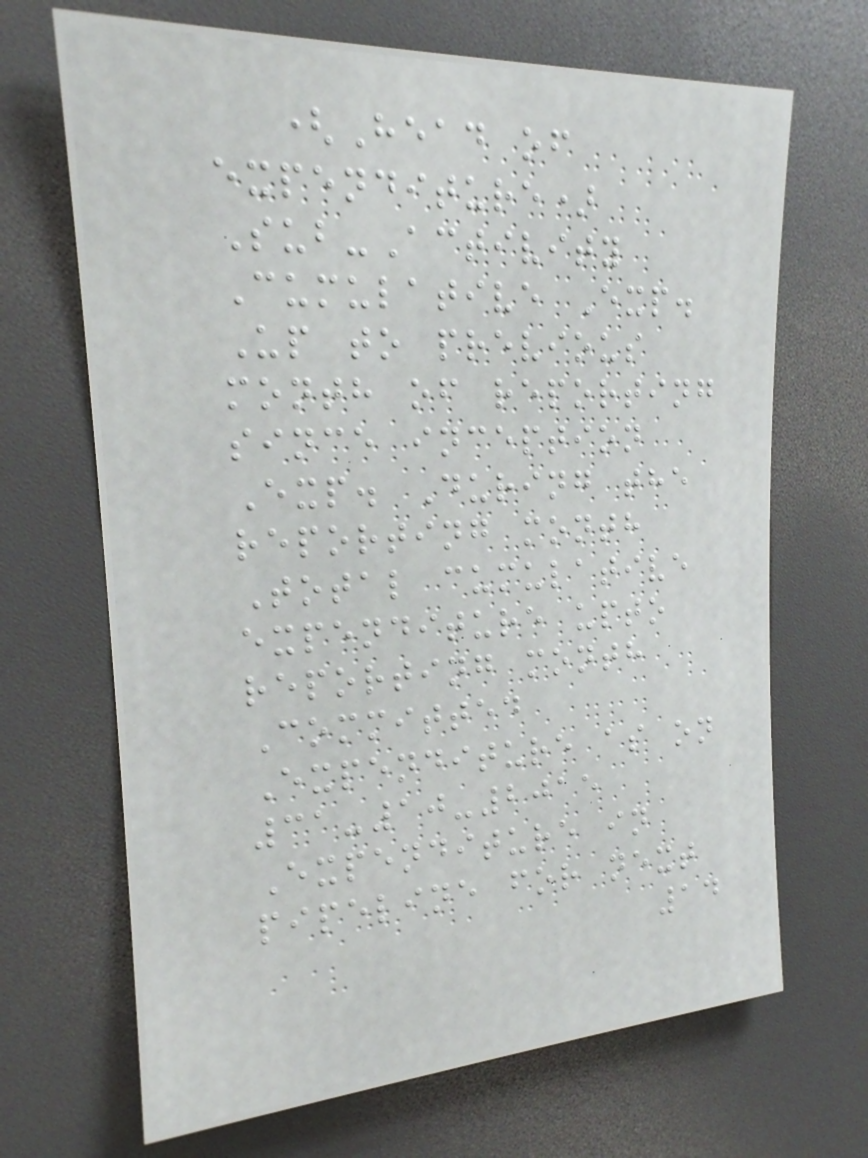(Head of
expenditure)
Sub-Activity
Cumulative Exp.
Up to previous
month of reporting
since inception
Exp. During the
reporting month
Total cumulative
expenditure upto
reporting month
Committed
Expenditure as on
31-10-2015
Expenditure in
pipeline for next
14
